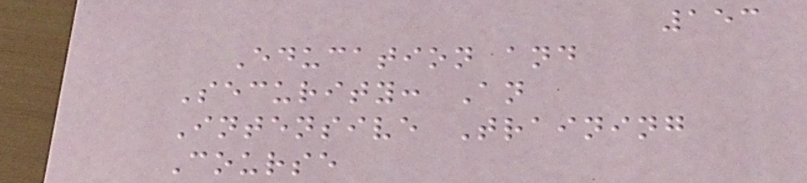153
Education and
Security: An
Intensive Training
Course
